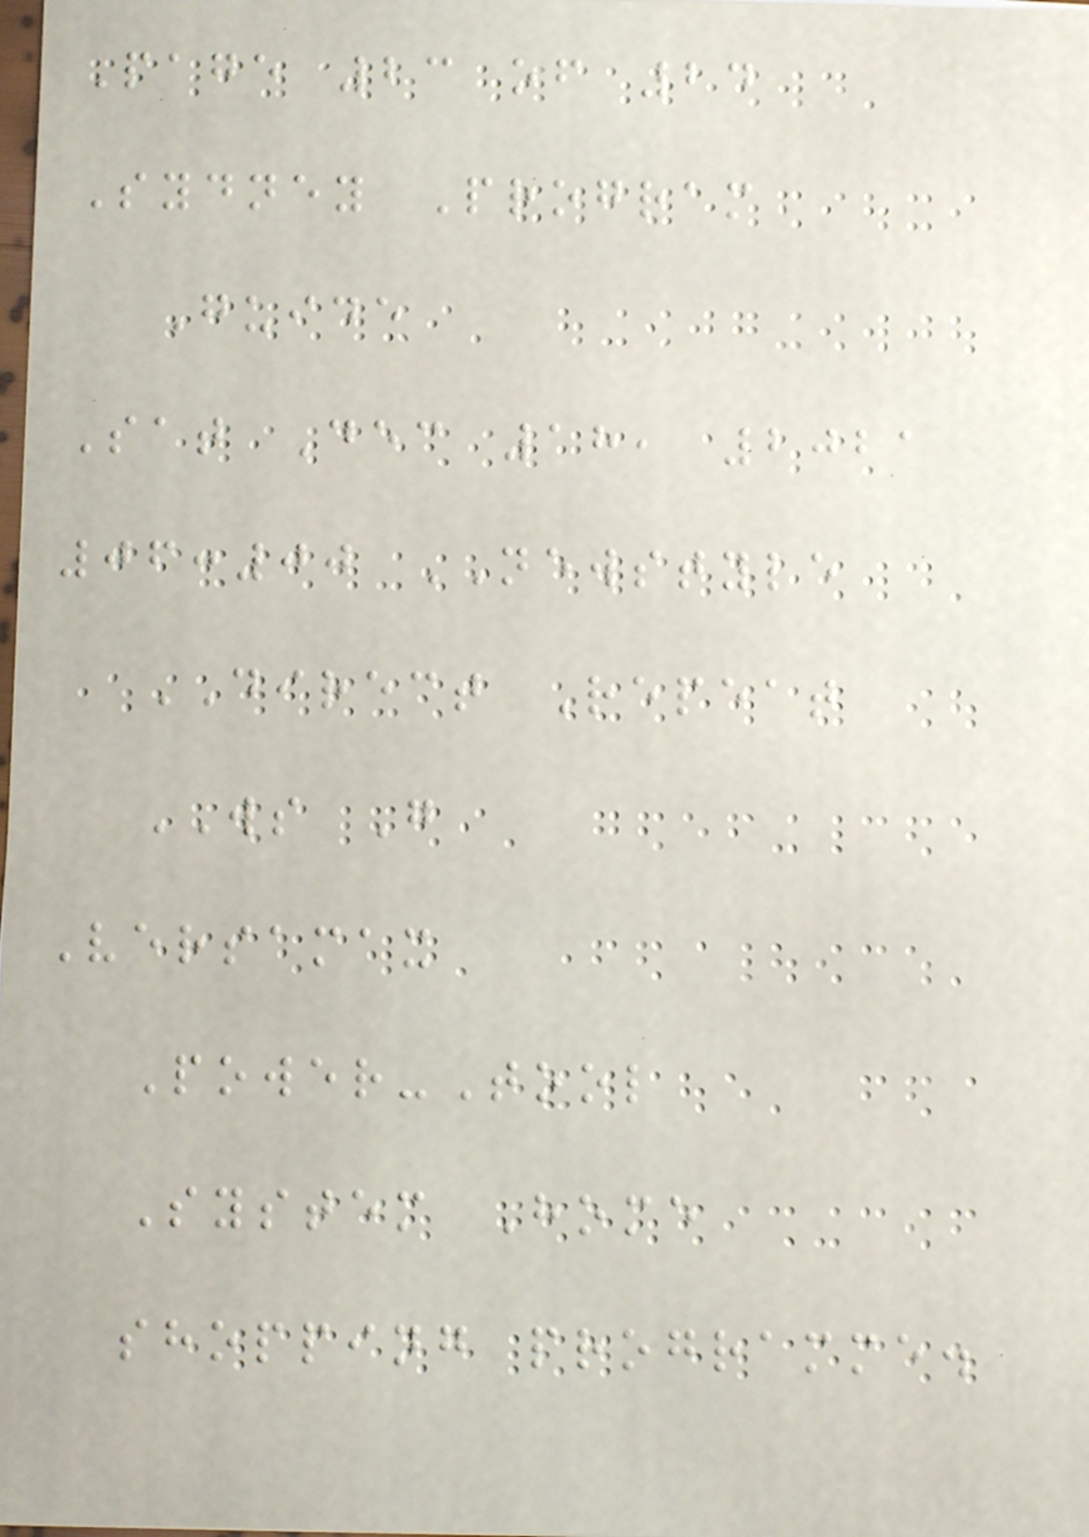Page 23 of 24
Sydney Program
Guide
Sat Dec 18, 2021
06:00 NEWSTYLE
DIRECT Repeat
WS G
Versamax
Power-Tool
System Home
shopping programme.
